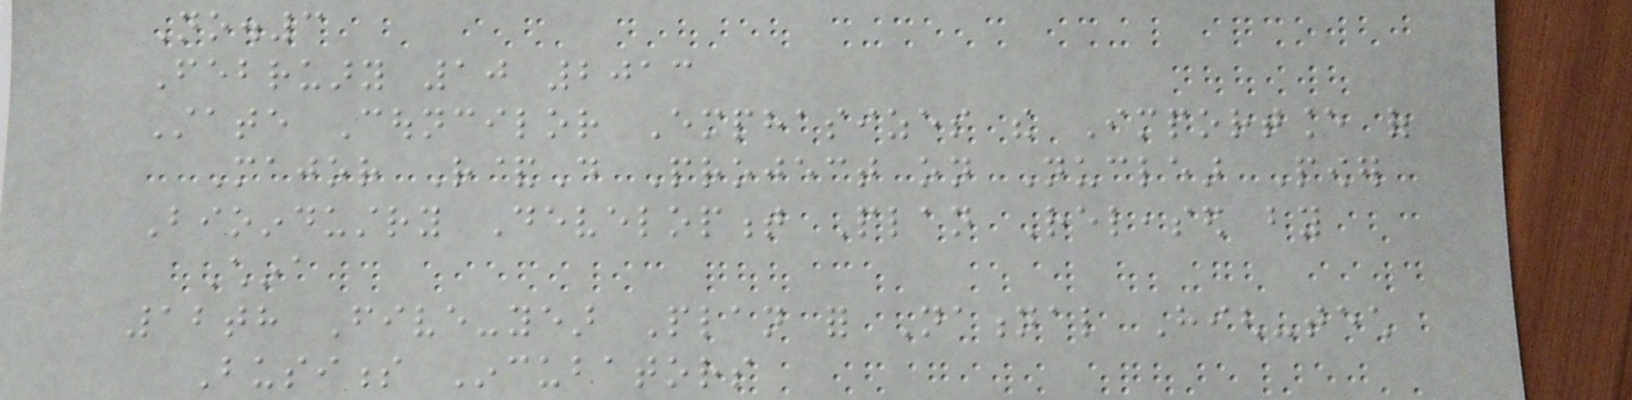No.3
February 10 2013
State Councilor Emphasizes the Importance of
Major R&D Project on Nuclear Power
Bioindustry Development Plan Released by
China
12th Five-year Plan for National High-tech
Business Incubators
